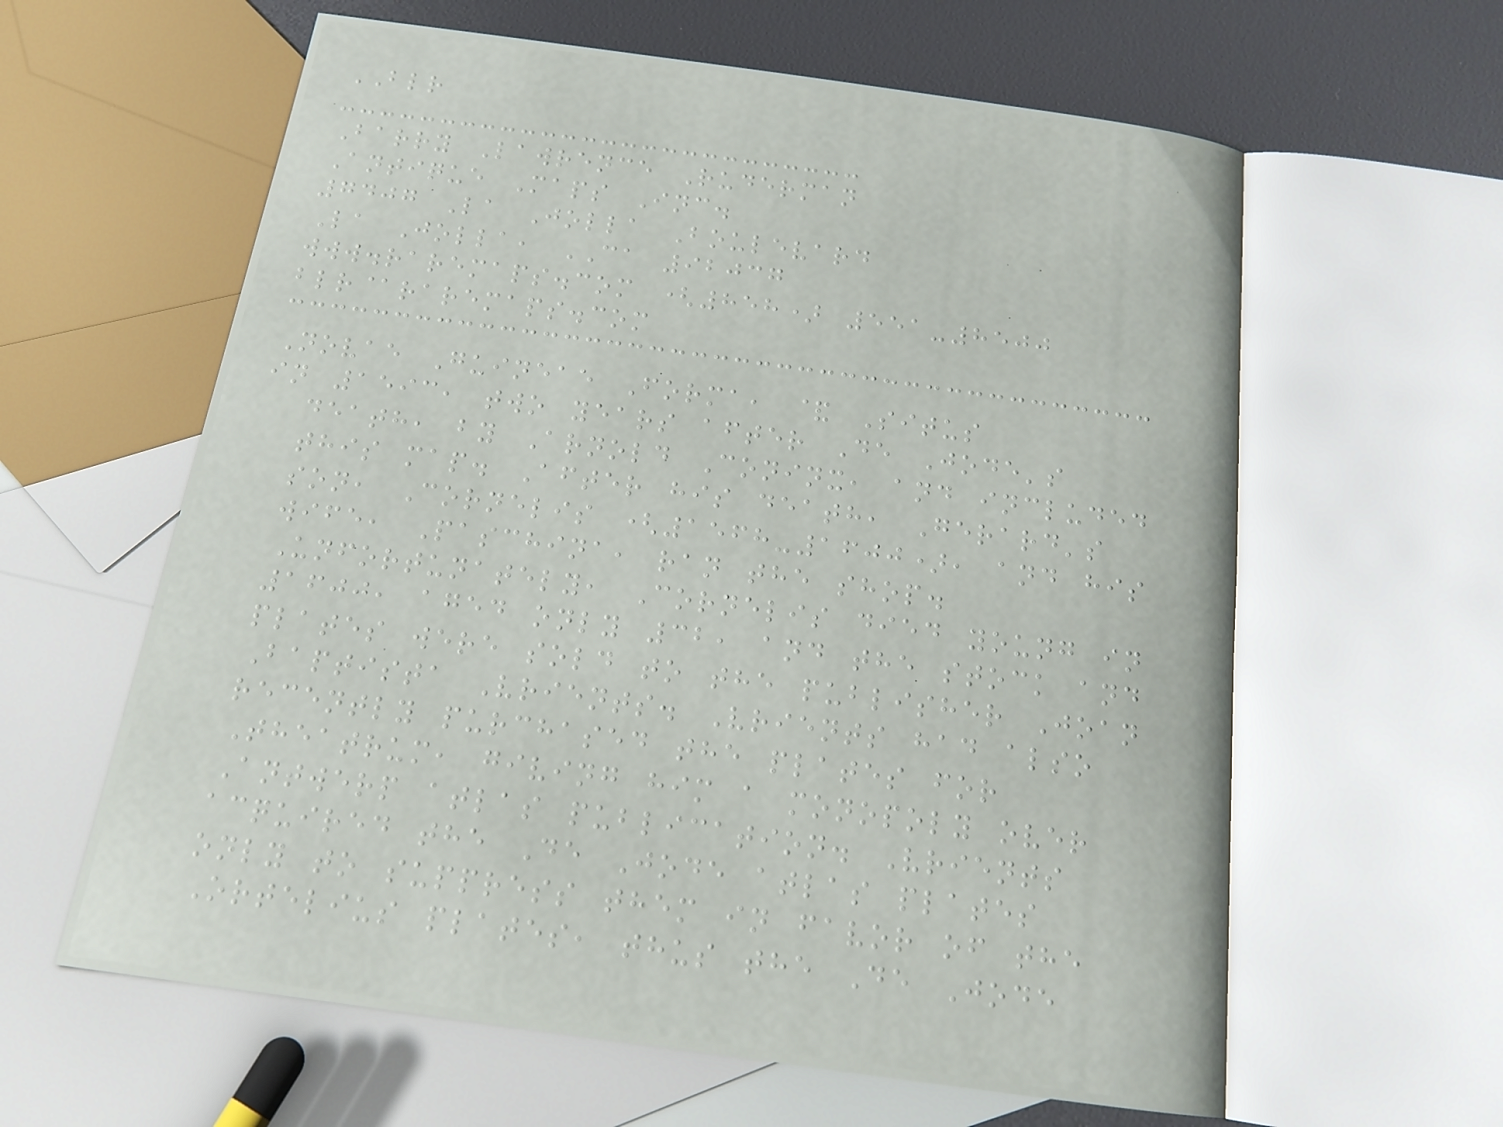BLR
Barry Lawrence Ruderman
Antique Maps Inc.
7407 La Jolla Boulevard
La Jolla, CA 92037
www.raremaps.com (858) 551-8500
blr@raremaps.com
Novae Guineae Forma, & Situs
in 1593, two years after De Jode's
death, by Arnold Coninx, and included
this map. After his death, Gerard's
son, Cornelis (1568-1600), and his
wife, Paschina, ran the shop.
Unfortunately, Cornelis died young in
1600, aged only 32, and the stock and
plates were sold to the publisher Joan
Baptista Vrients. Vrients had also
recently purchased the plates for
Theatrum, giving him a monopoly over
Antwerp atlas publication. Vrients
acquired the De Jode atlas plates
only to suppress them in favor of the
Ortelius plates, thus the De Jode
